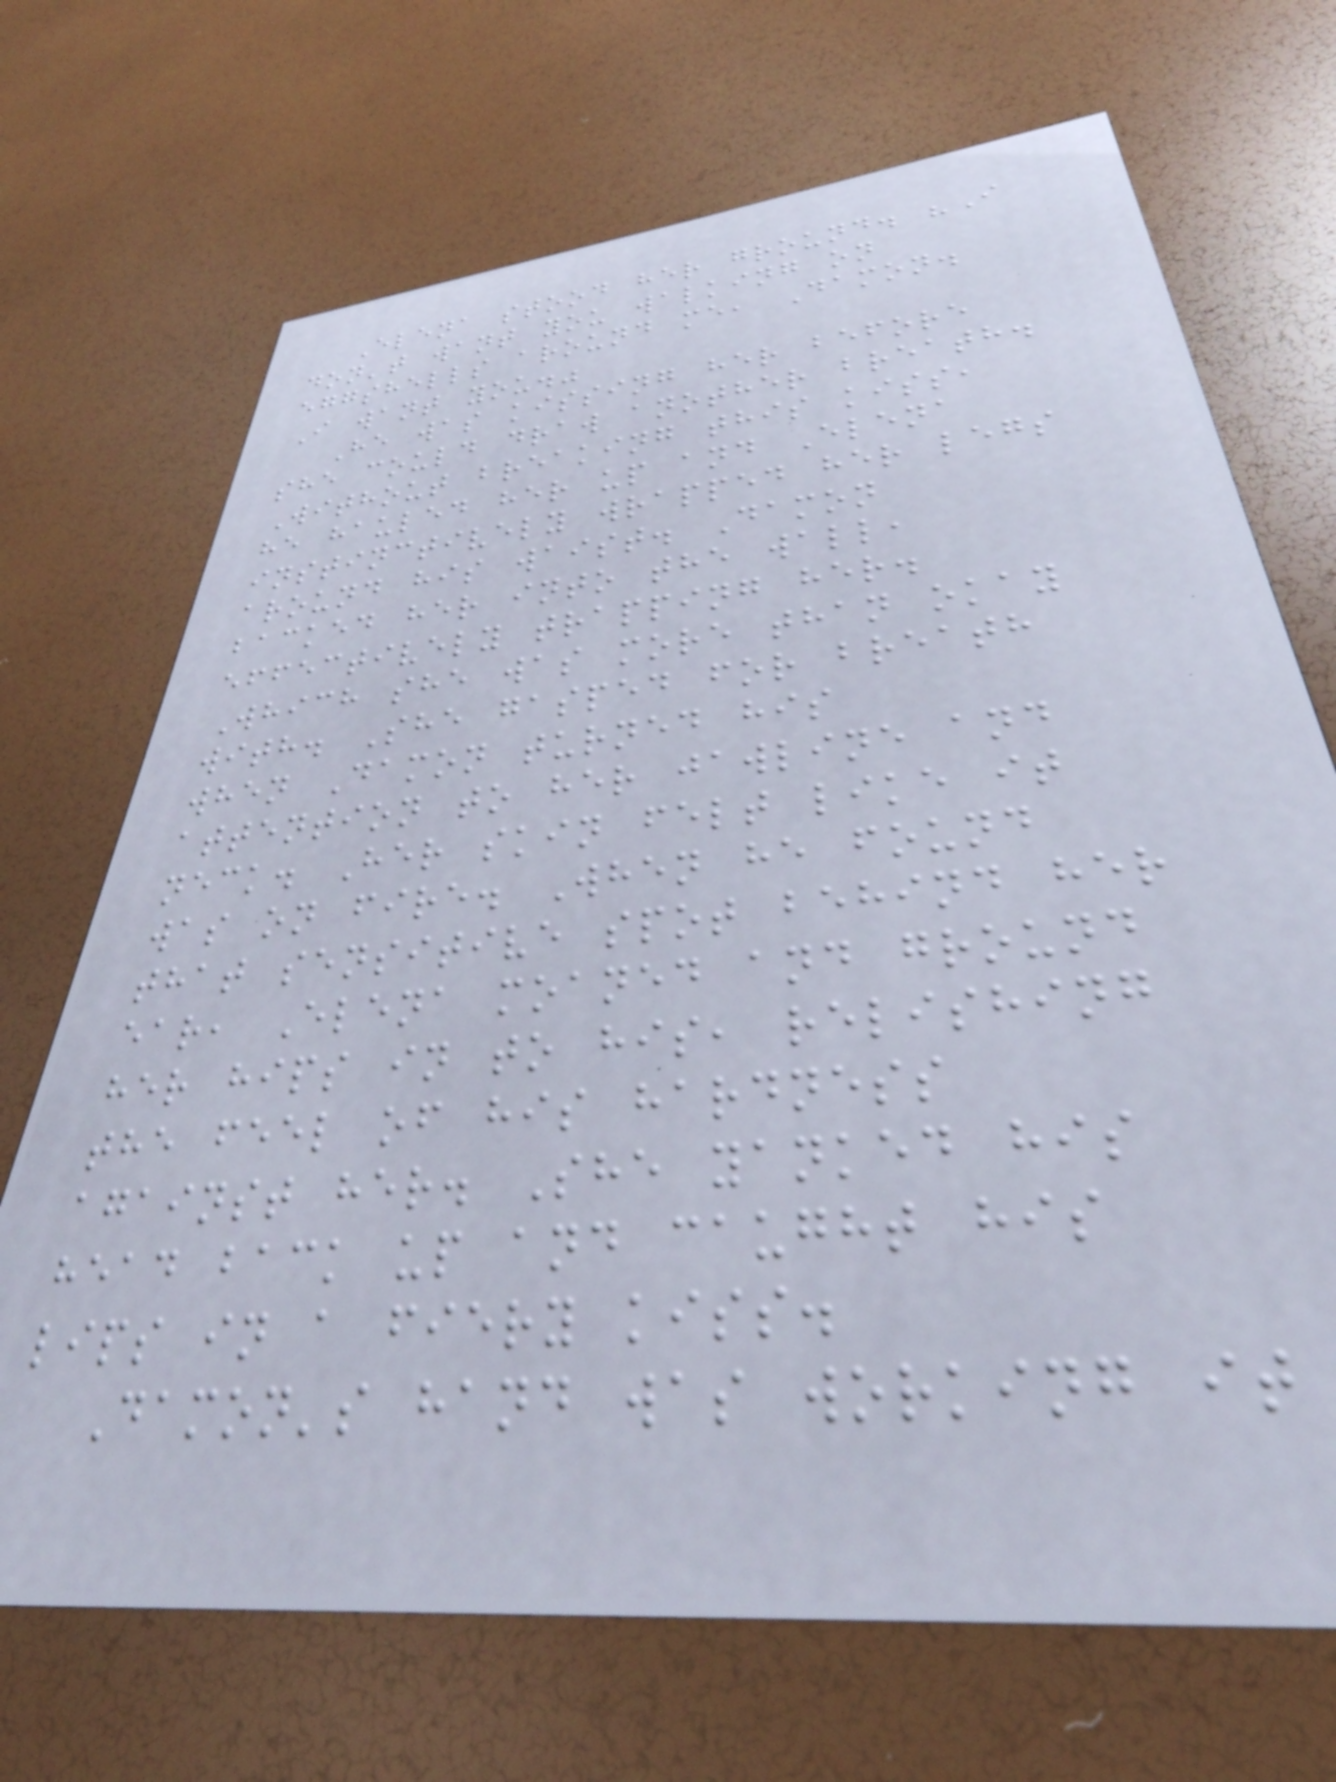Elena stood her ground. "I
don't want you walking on
eggshells around me, Damon.
I want you."
He was kissing her before
she could draw another breath.
Without breaking this kiss,
he hauled her up and Elena
instinctively wrapped her legs
around his waist. Damon
backed her into the wall,
effectively trapping her.
Which she was more than okay
with. She gasped for breath
when Damon turned his
attention to her jawline and
neck. Her skin felt like it
was on fire. When he found
that sensitive spot behind her
ear, Elena moaned and ground
her hips in to his, relishing
the feel of his hardness
against her. She yanked his
head back up and caught his
lips in a fiery kiss.
Damon's hand was working it
